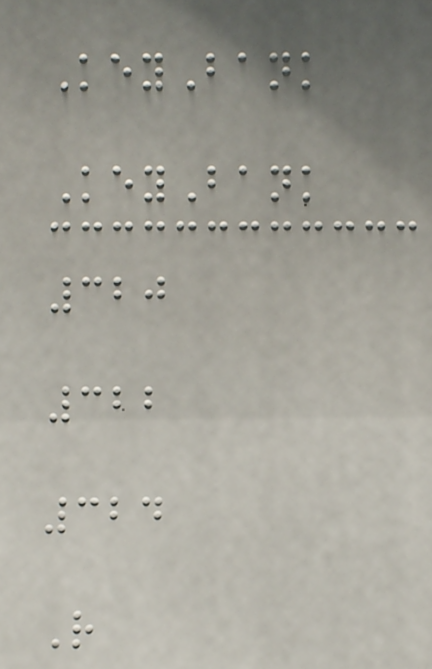KeyBank
KeyBank
320
322
324
R
